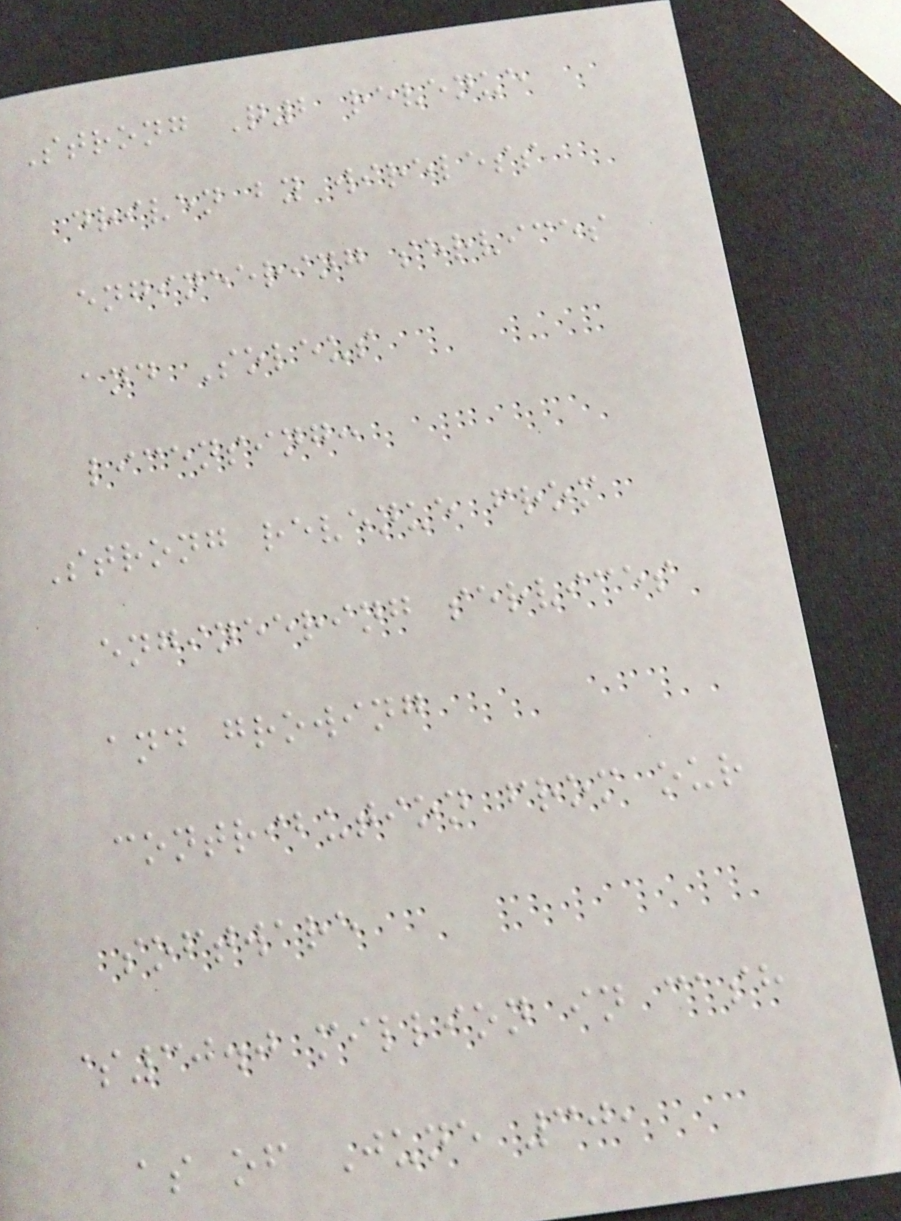Strong Q2 revenue
driven by wireless
engineering services
and Soleus
licensing:
Strong revenue from
engineering services
and growing
contribution from our
software
$30.0 million in cash
as of June 30,
